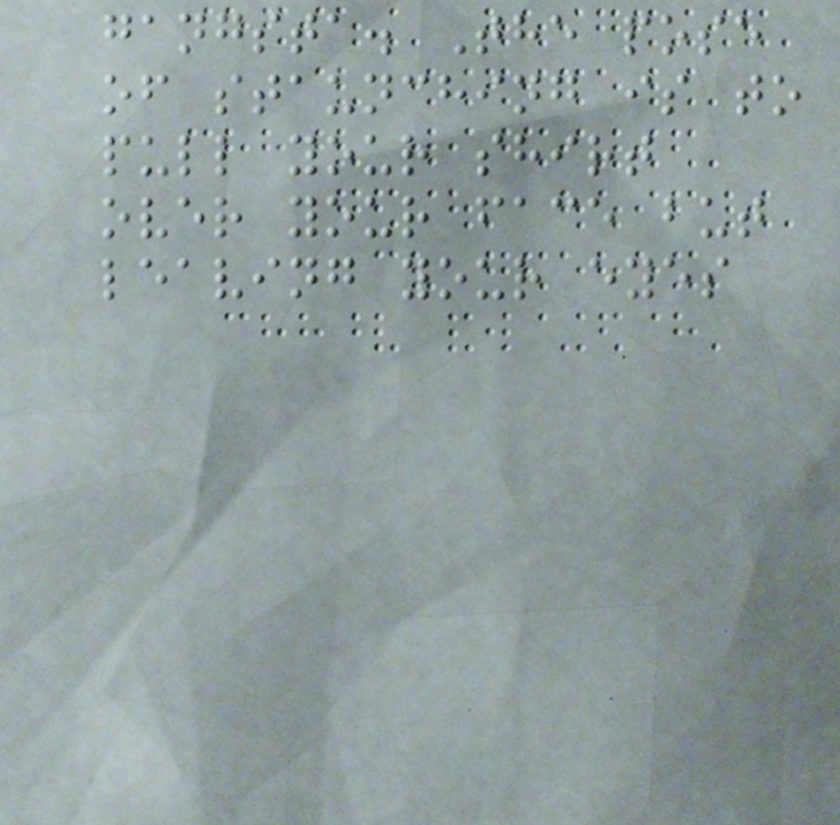gangsta. The pose
of staunching is to
pull your shirt
over your face but
leaving your eyes
